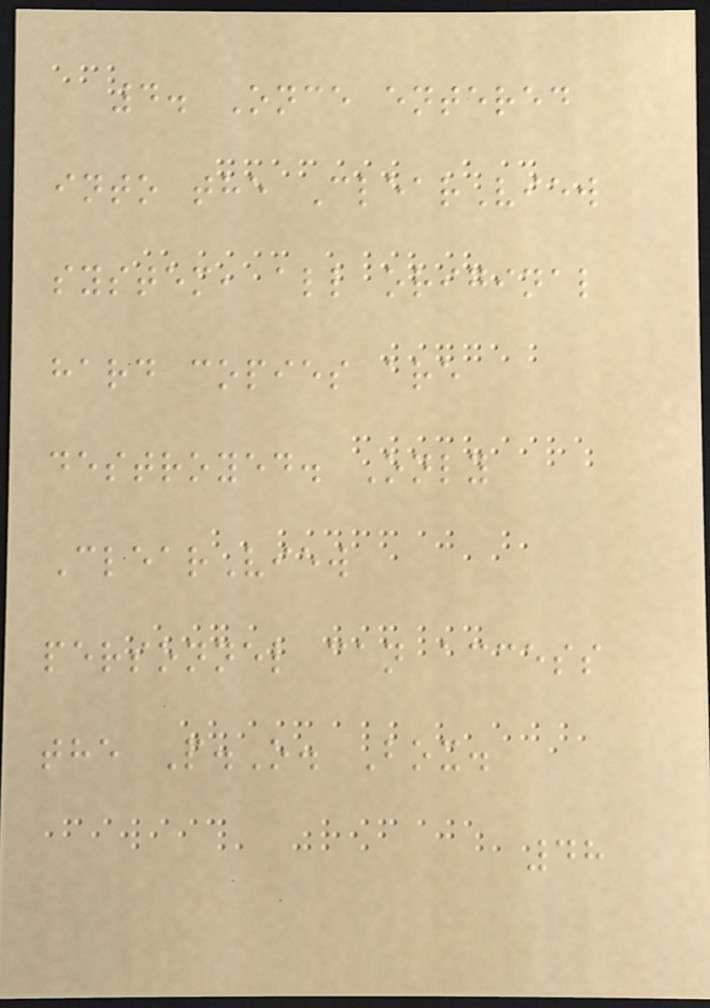4. Once entered
into the ClearView
system, all original
hard copies are
destroyed. Only
ClearView
personnel can access
the P.O. Box.
48
